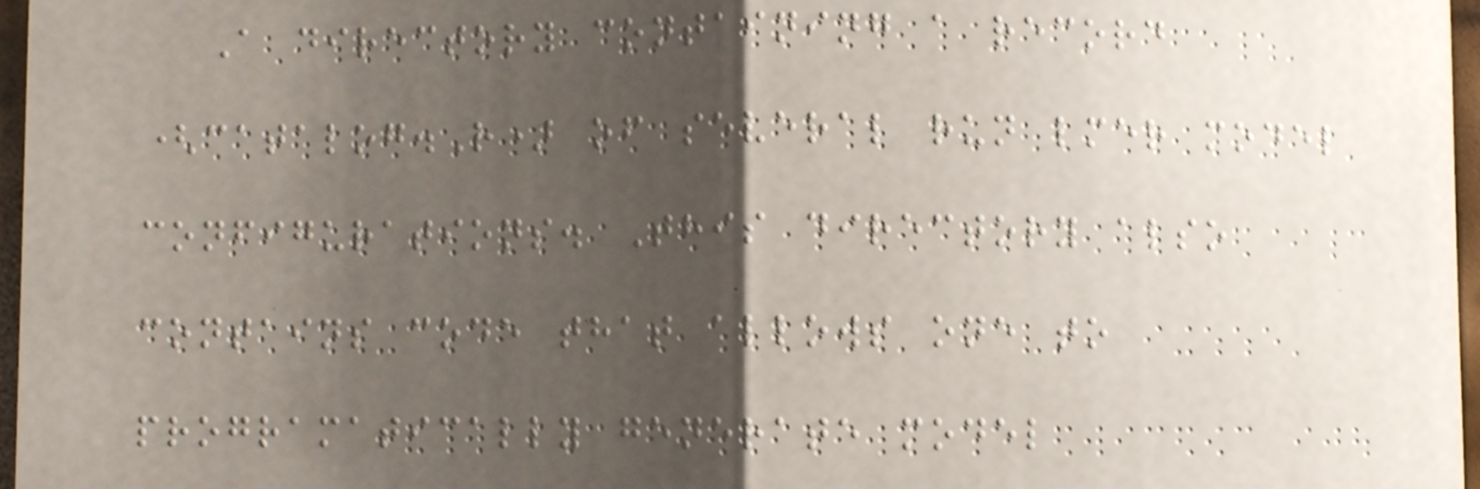A directory containing a record
(catalog.R) of several run lmer model
configurations. This directory also
contains code that allows one to
programatically generate model
